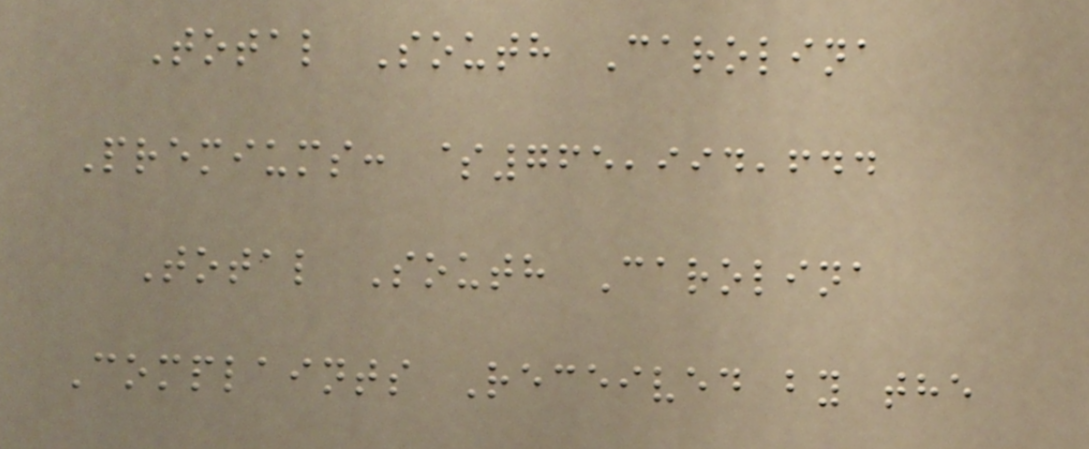Total South Carolina
Premiums: $765,994,644
Total South Carolina
Complaints Received by the
